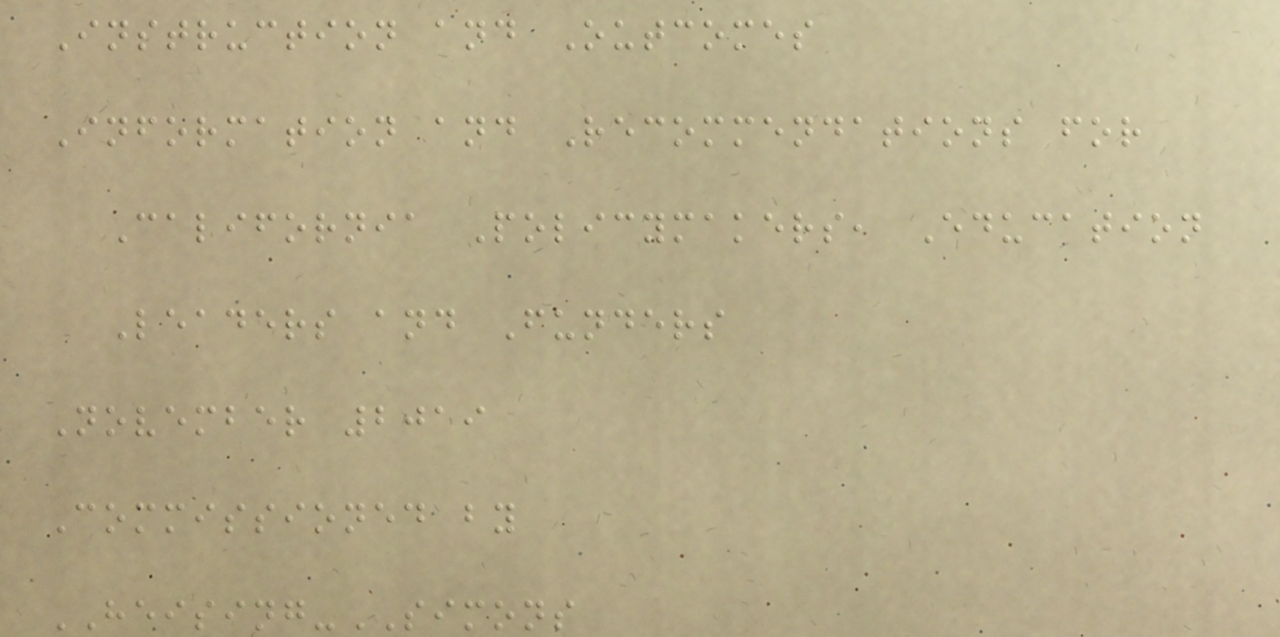Instruction and Outcomes
Information and Recommendations for
California Policymakers, Education
Leaders and Funders
November 2019
Commissioned by
HEISING-SIMONS
